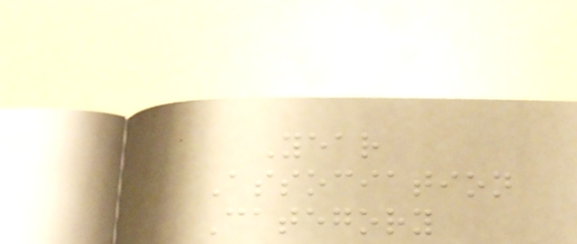Year
Association
Category
